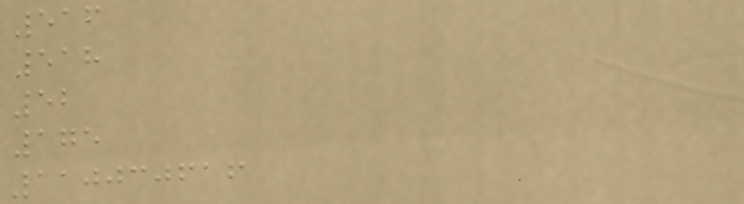516
518
52
175
110030616
